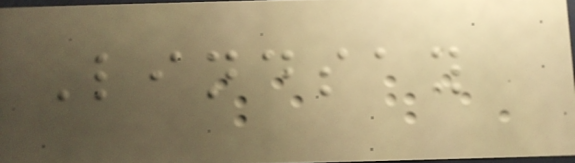Lindsay
